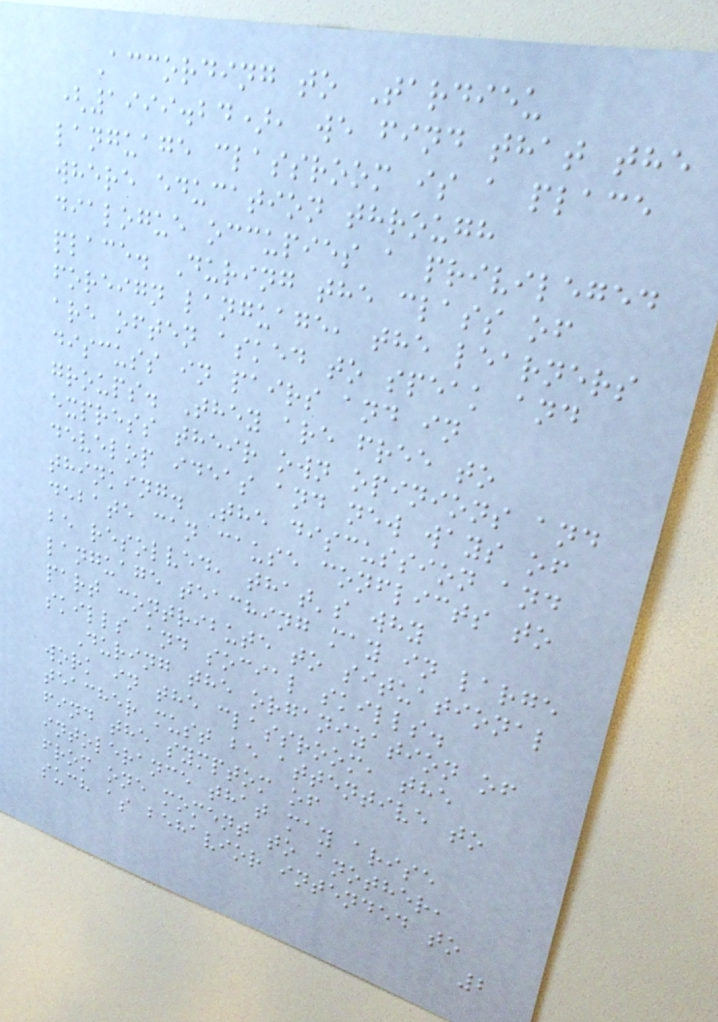According to Tardieu
(1999.24), we find that the
language classroom is a place
where education through
dialogue occupies a privileged
place. During the class of
foreign language, the learners
are often asked to speak and
discuss in pairs and in
groups. They are free to
express their own opinions and
develop ideas and new ways of
thinking. The discussion and
debate can cause conflicts to
be resolved, that's why
language teaching may in large
part contribute to situational
skills and social skills.
During the organization of
work in the classroom, the
teacher must be attentive to
find the symptom of
intolerance that may arise
from one moment to another,
such as behavior intended to
2
